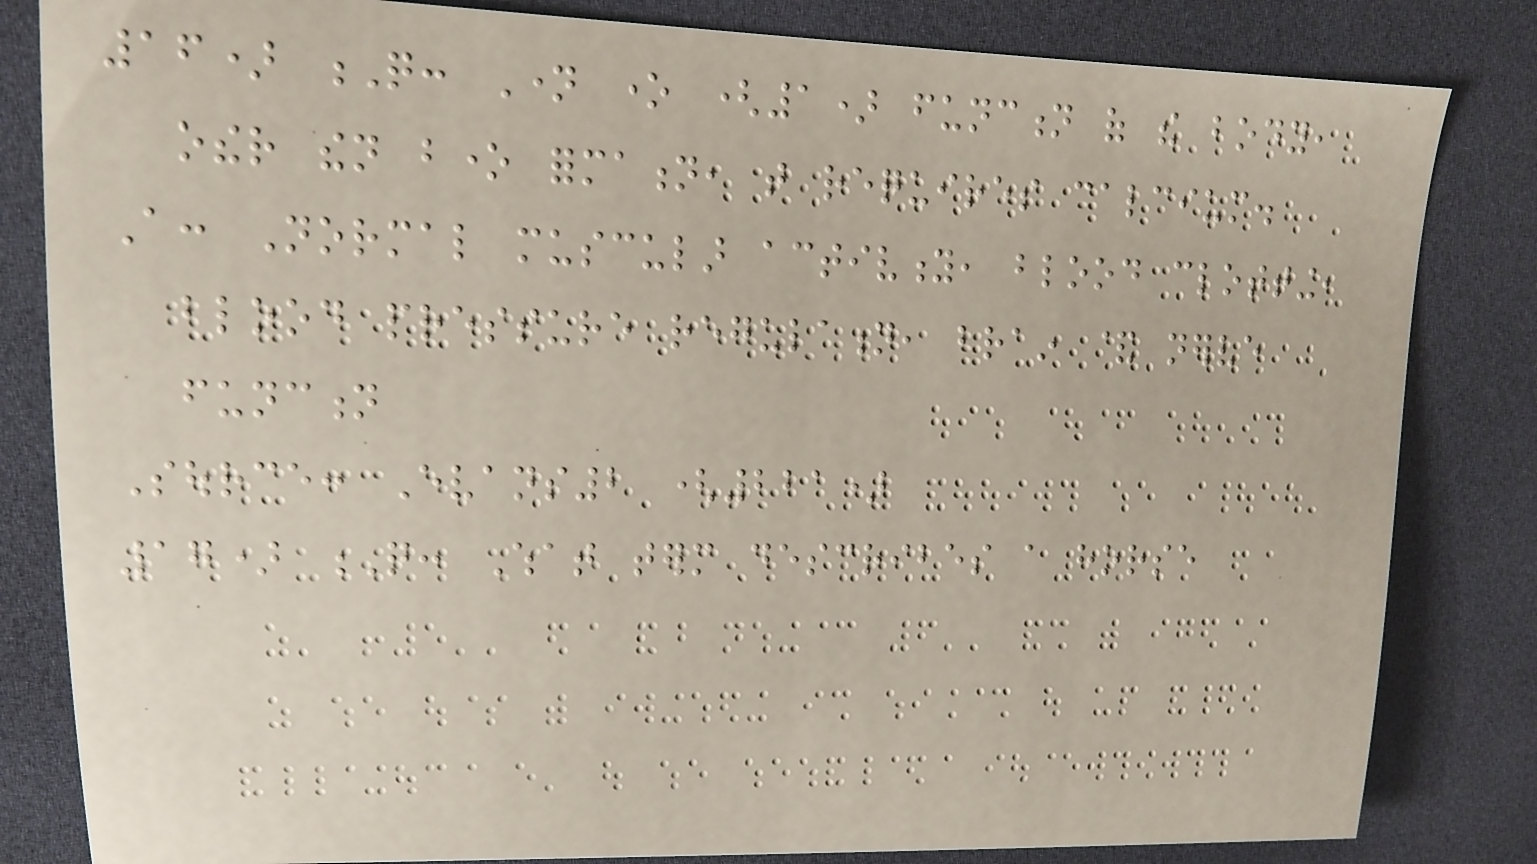16) Q: Name one (1) function of the body,
other then bone formation, that requires calcium.
A: Normal muscular activity, blood clotting,
blood pressure regulation, brain & nerve
function
Source: Evans2 (221)
17) Q: What term describes a horse
